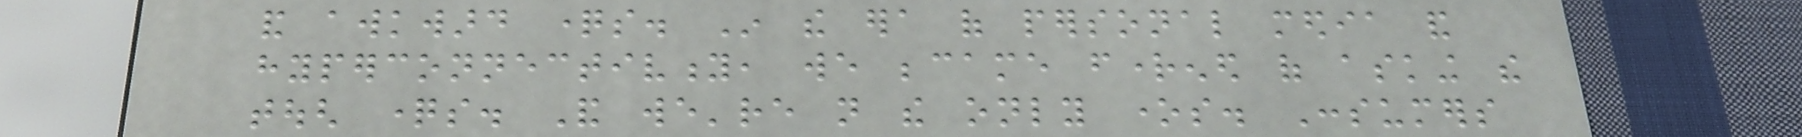and awkward questions. In the era of personal media and
hyperconnectivity, we became frightened of asking the
tough questions. And we're not the only ones. Consumers
